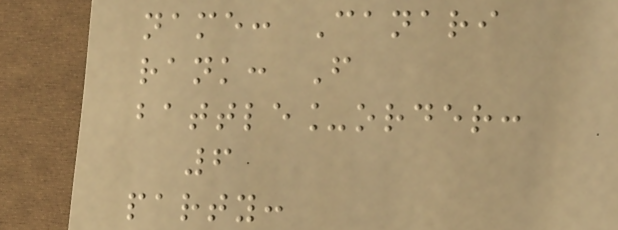name: Canari
rank: F
battle_order:
6
party:
